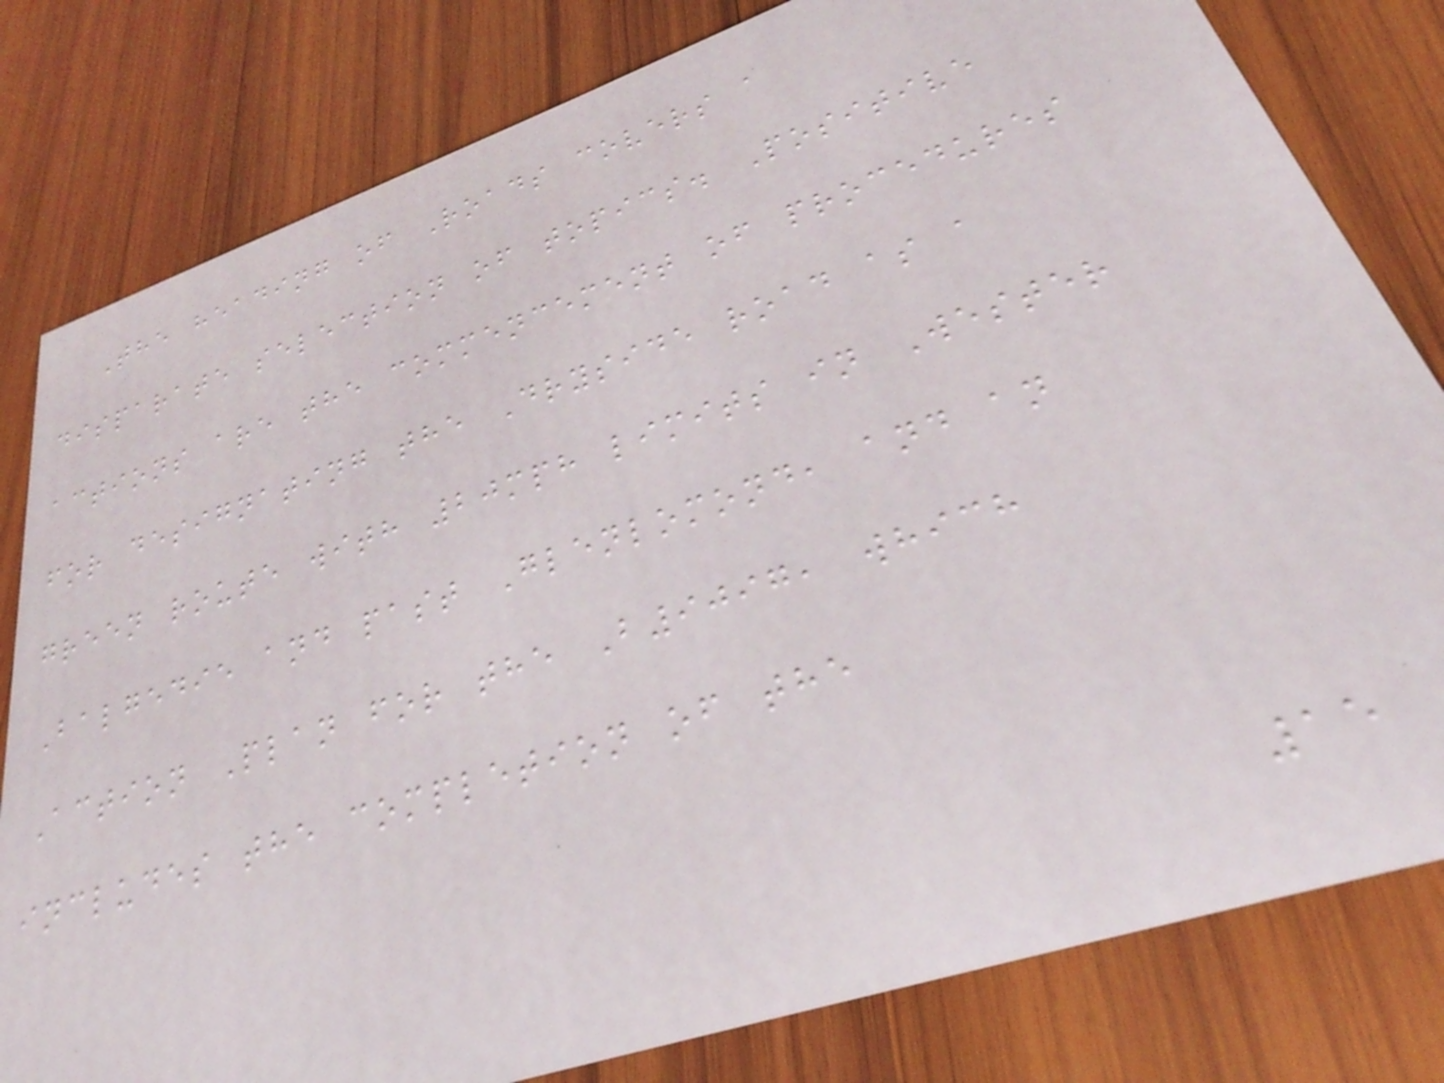The heading of Roads covers a
disparate selection of topics. Positive
actions are the commencement of procedures
for designating the Dryside road as a
green route with 20mph limits in Wester
Balgedie and past Glenlomond, and an
Action Plan for the B9097, which
includes the completion of the
15
